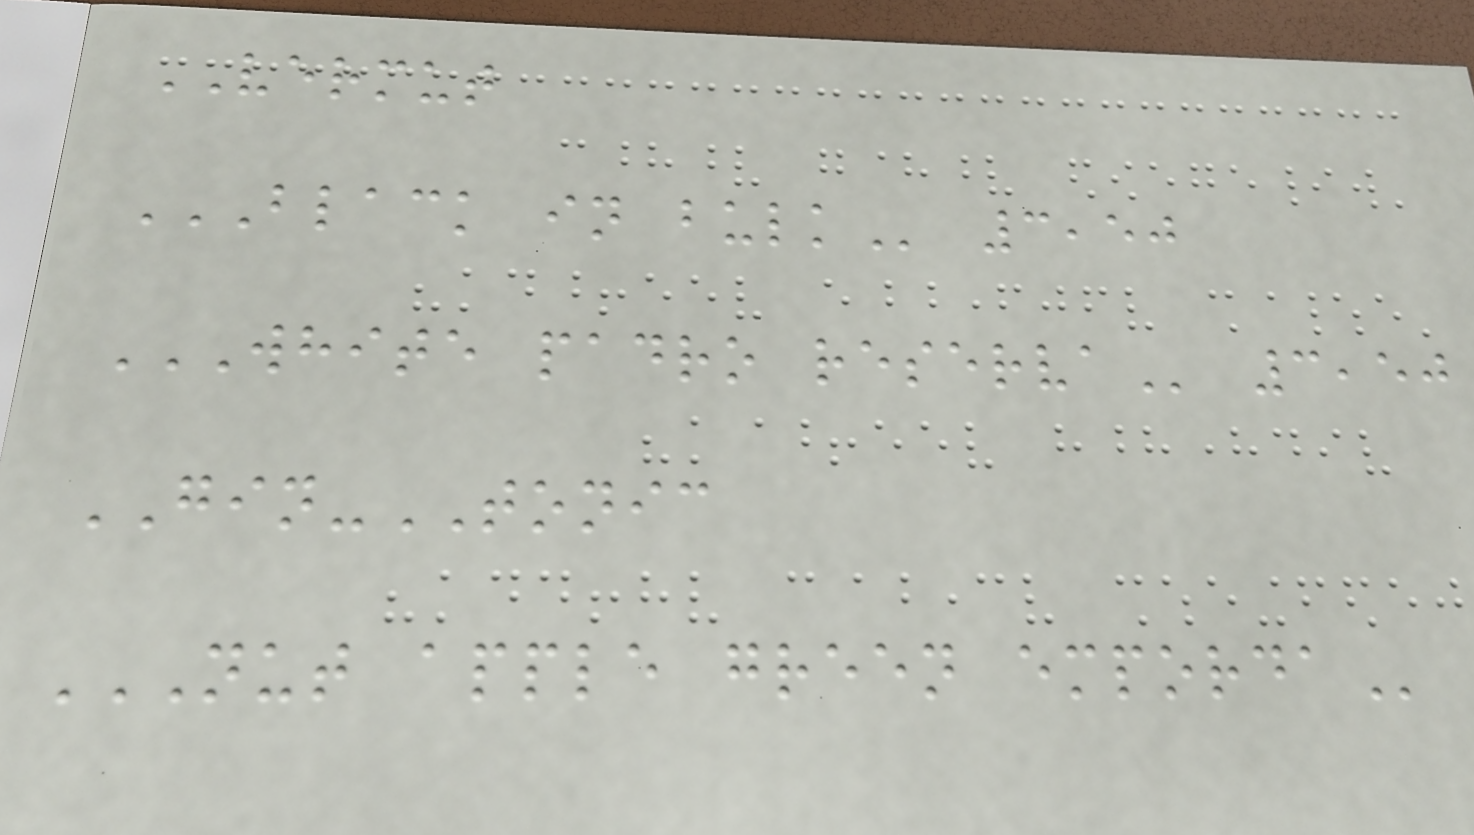VERMUT
BLACK IN BULK 3,50
WHITE PADRO RESERVA 3,50
GIN-TONIC
NUT APPLE GREEN EMPORDA
